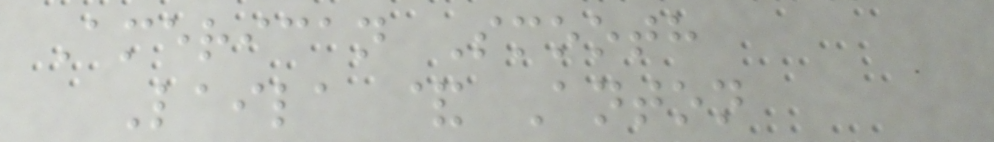American Smooth
Laila & Anton
